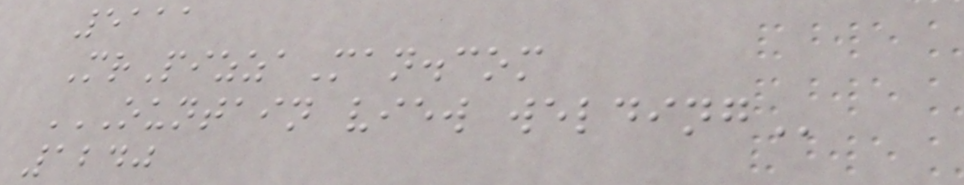5111
MrPizzaMan.com
OUNTAIN VIEW WELDING
1240
